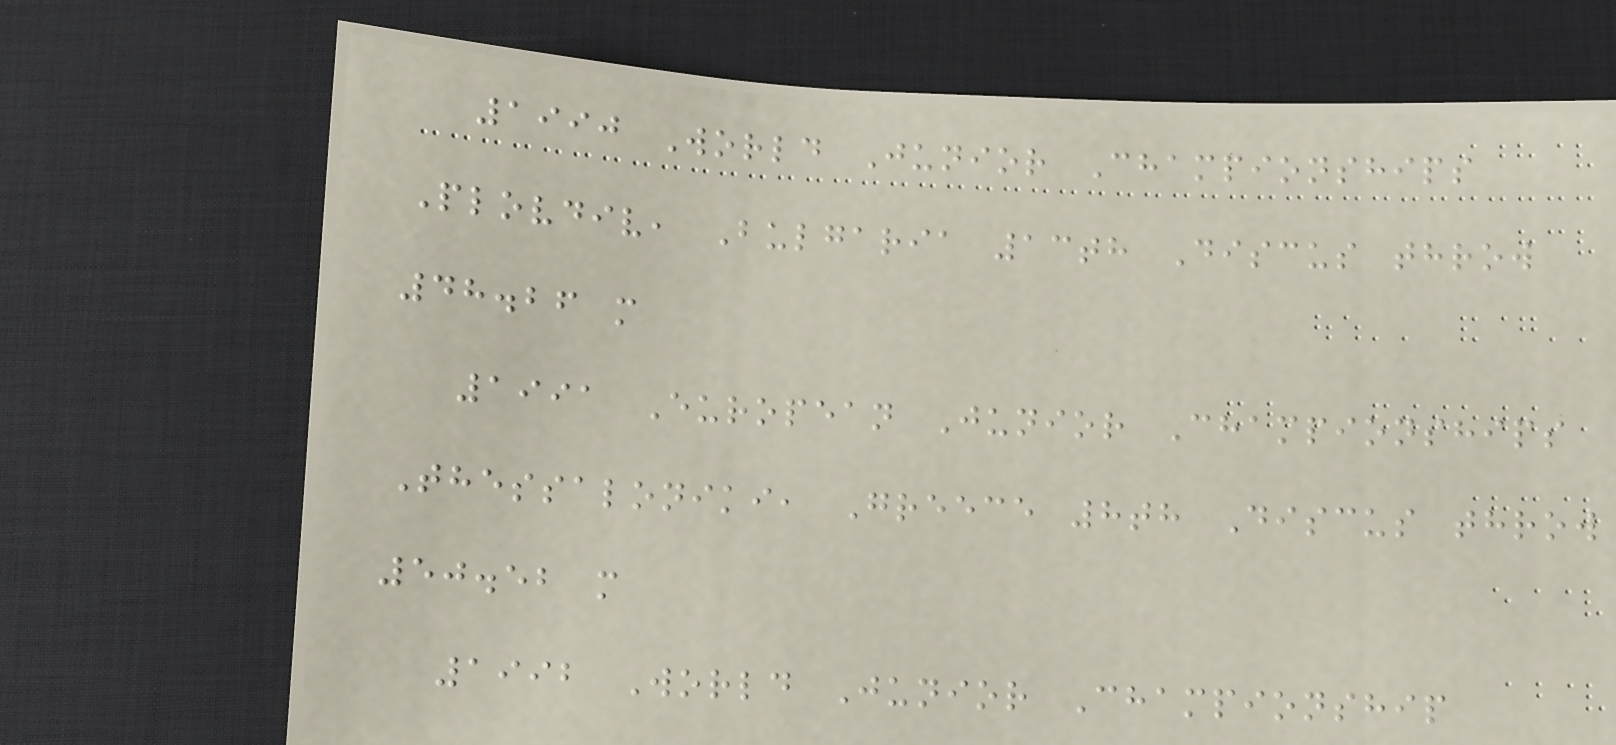1990 World Junior Championships
Plovdiv, Bulgaria 13th Discus throw
48.26 m
1991 European Junior Championships
Thessaloniki, Greece 8th Discus throw
50.52 m
1992 World Junior Championship
